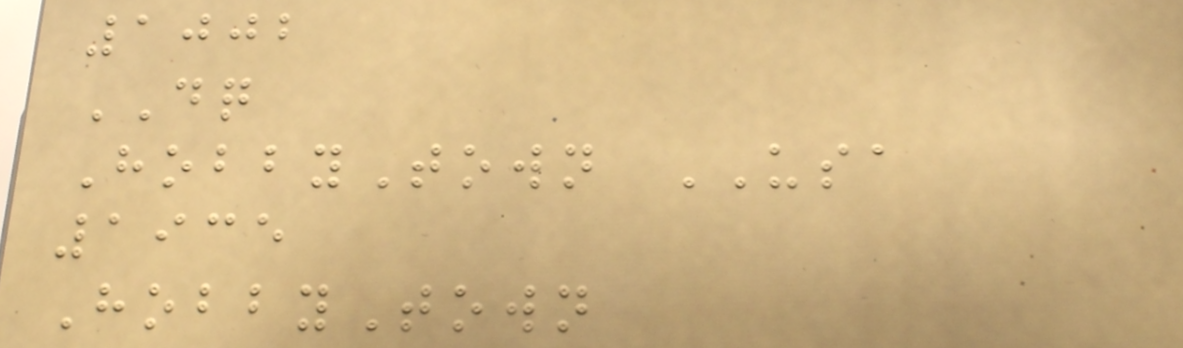1002
DQ
HobbyTown USA
1935
HobbyTown
